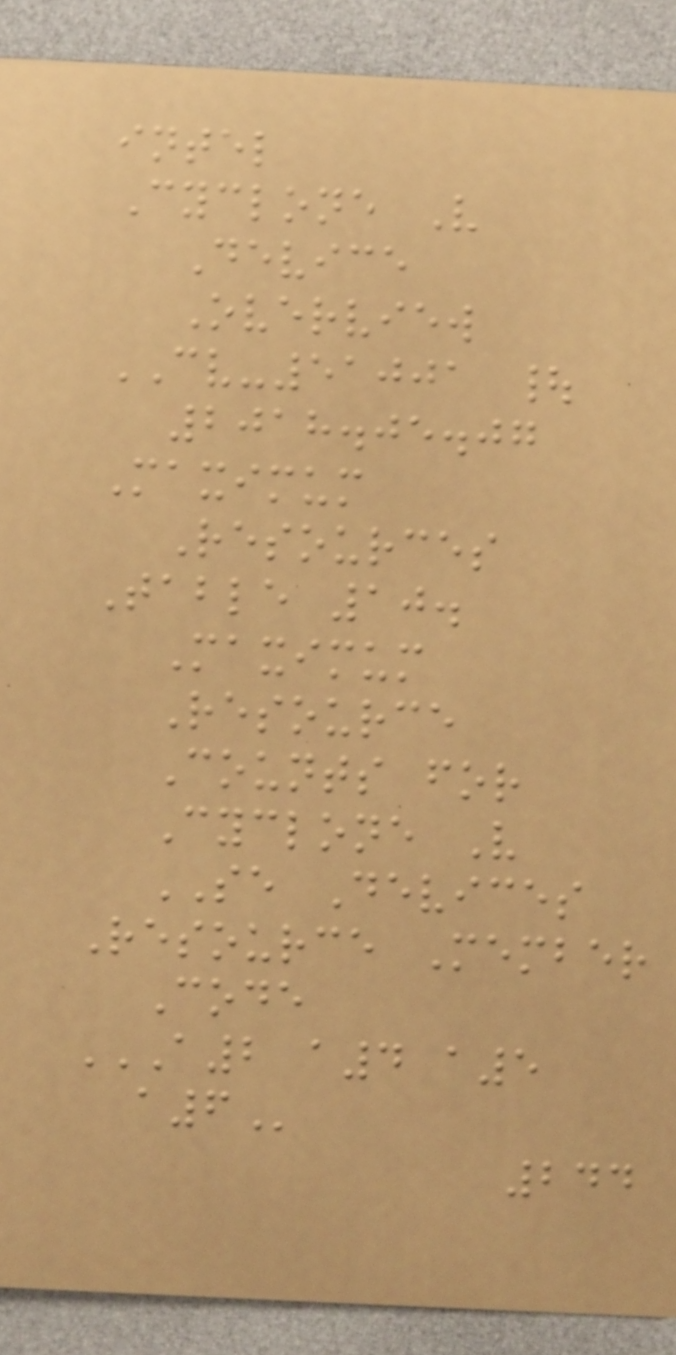intel
Cyclone V
Device
Overview
CV-51001 |
2018.05.07
Maximum
Resources
Table 10.
Maximum
Resource
Counts for
Cyclone V
SE Devices
Resource Member
Code
A2 A4 A5
A6
244
